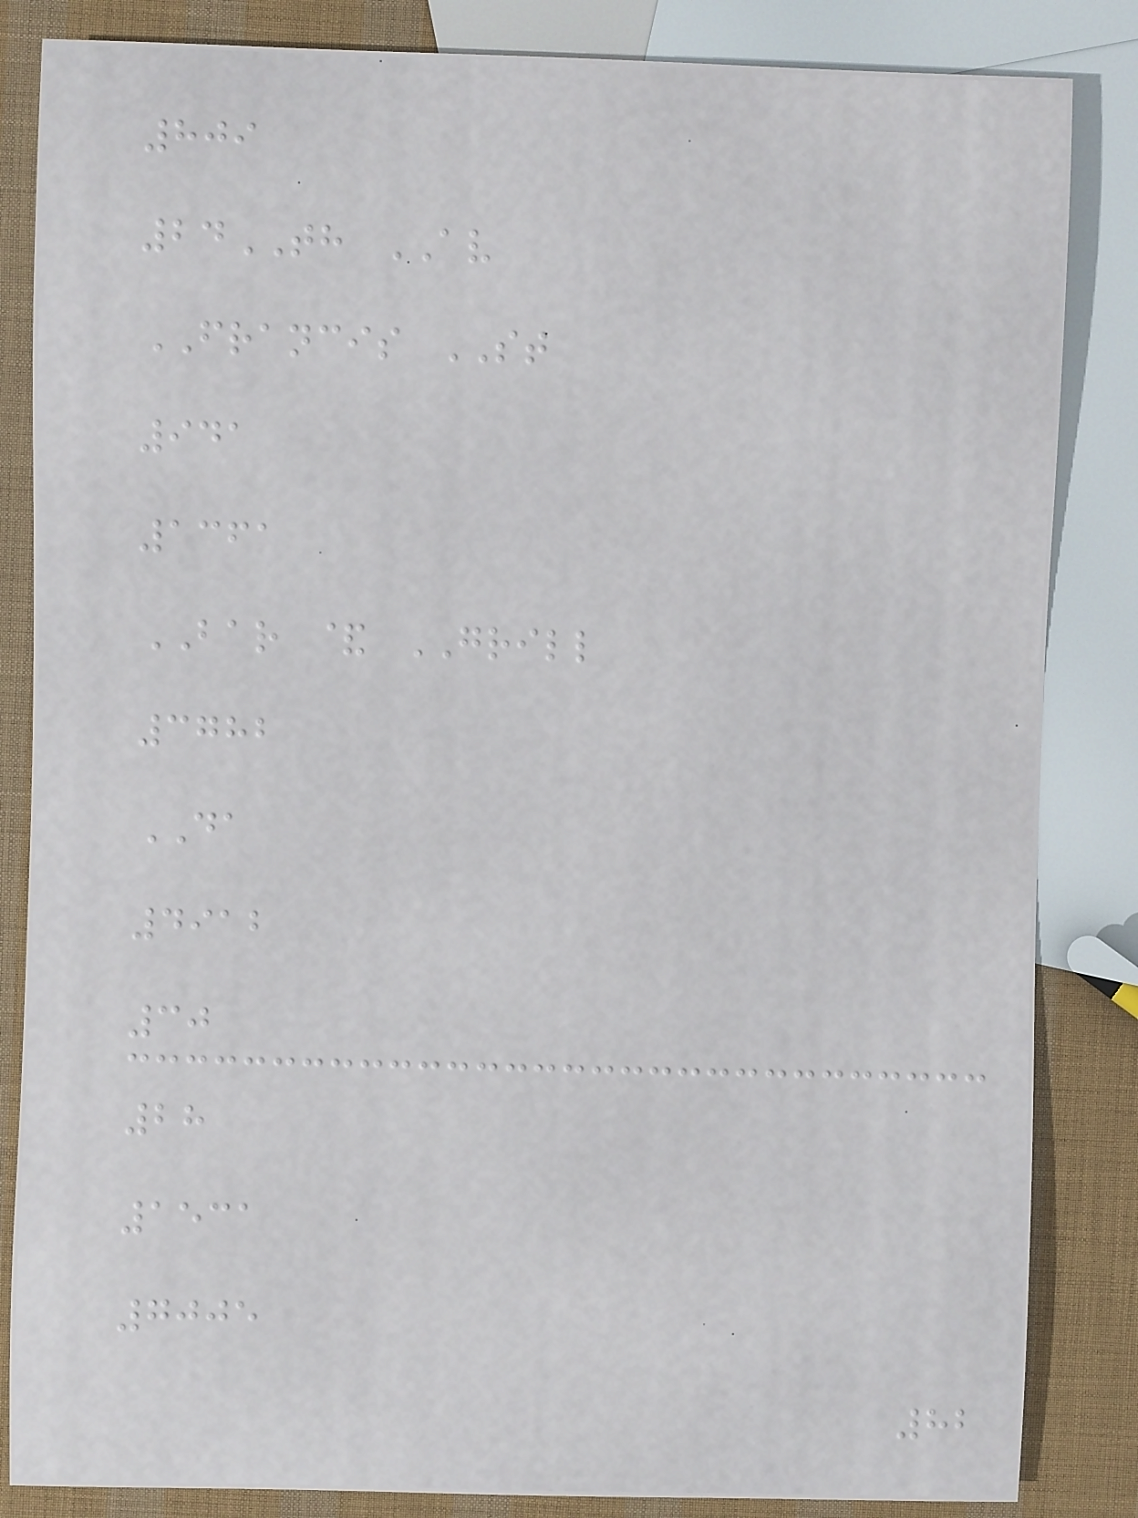809
24TH AV
FRANCIS ST
941
1361
BAR & GRILL
3782
DA
4912
30
28
1531
7005
82
